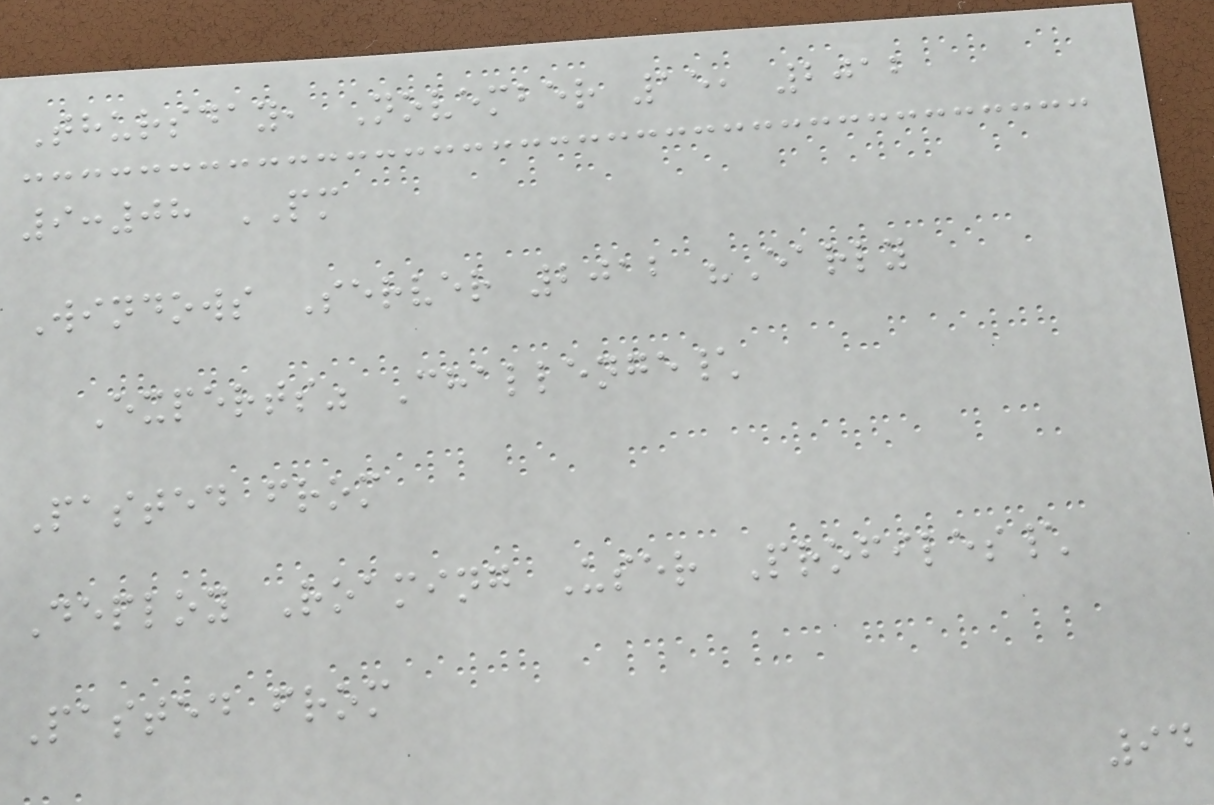Thursday, November 15, 2012
9:08 PM
Windows Server 2012 "Early
Experts" Challenge\
Pasted from
Deploy Roaming User Profiles\
Pasted from
94
